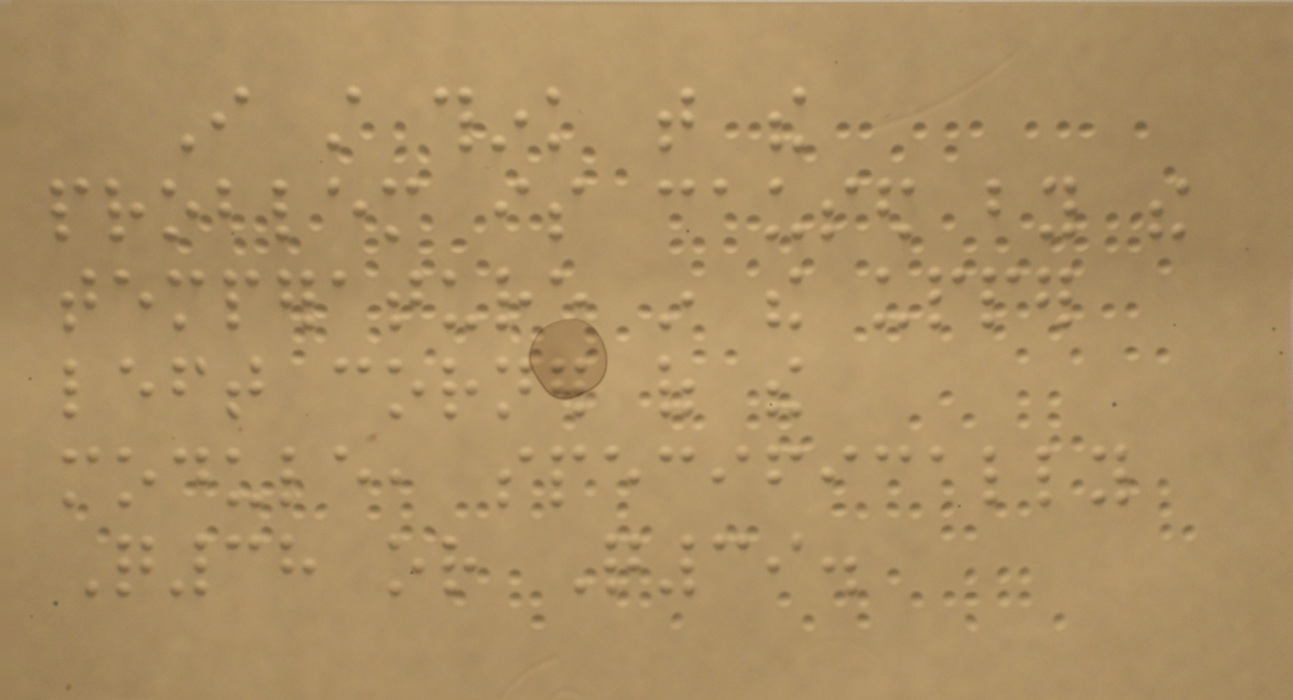I still think that the
problem is caused by the
temperature in the upper
left corner of the
module, specifically
Q38 or Q39.
